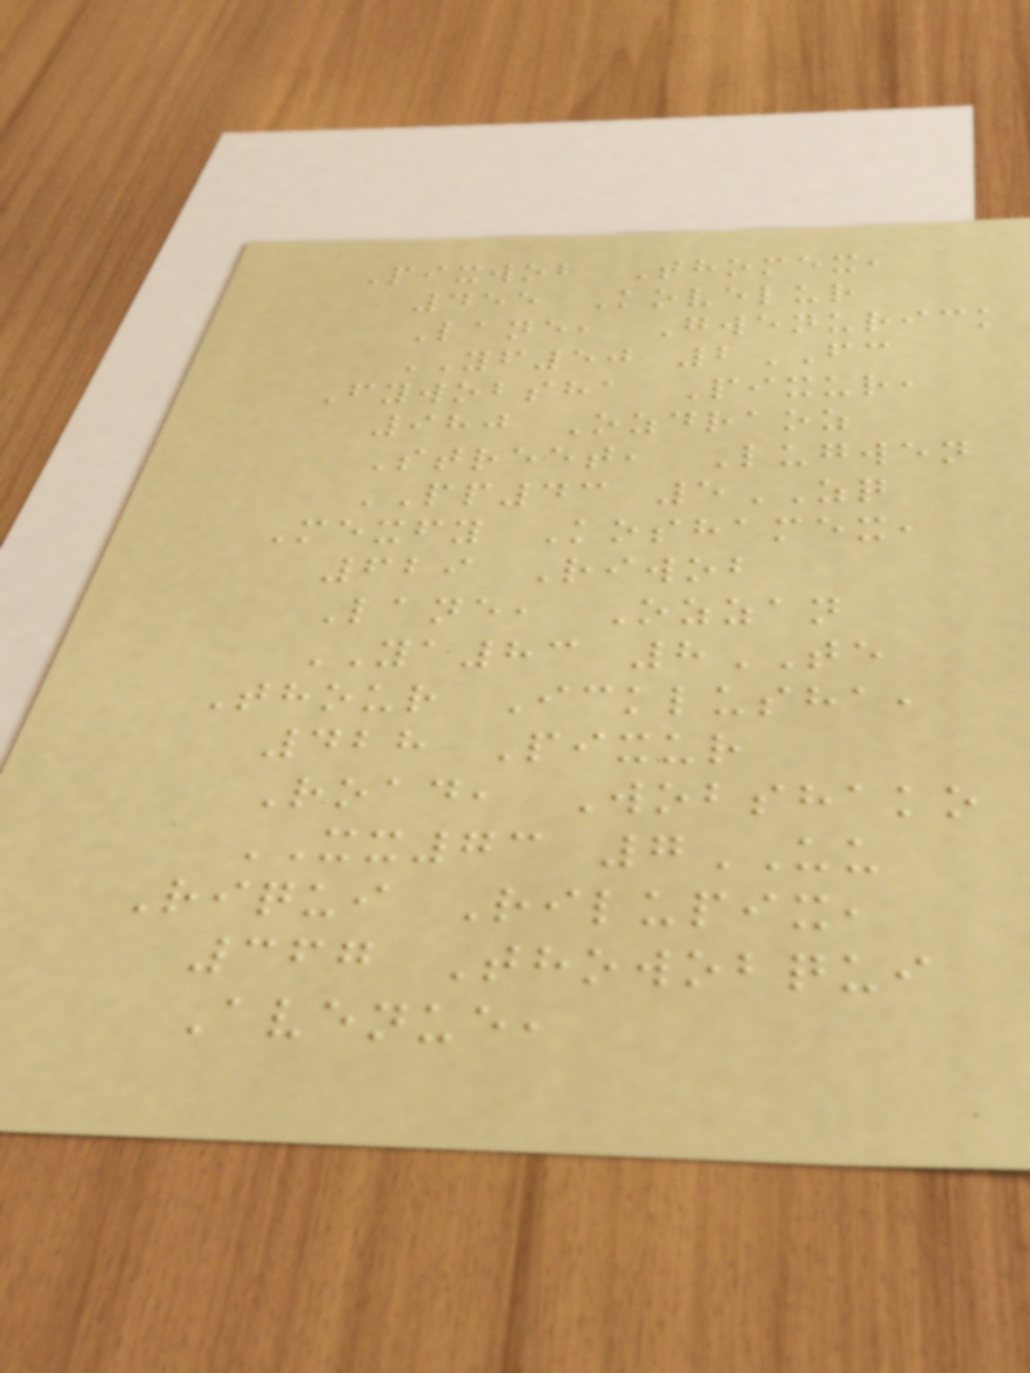Pixwob Thomex,
455 Kovelur
Lane, Gwenurick
YF50 2FC
Fywobsha Pixur,
980 Ozdraoz
Street, Lugwen
PP43 5ZQ
Mexfy Koshamex,
629 Riwob
Lane, Ozzan
YA83 8TE
Thour Icklusha,
428 Pixur
Road, Wobshako
XX73 7UU
Riqui Rilupix,
367 Thowobqui
Avenue,
